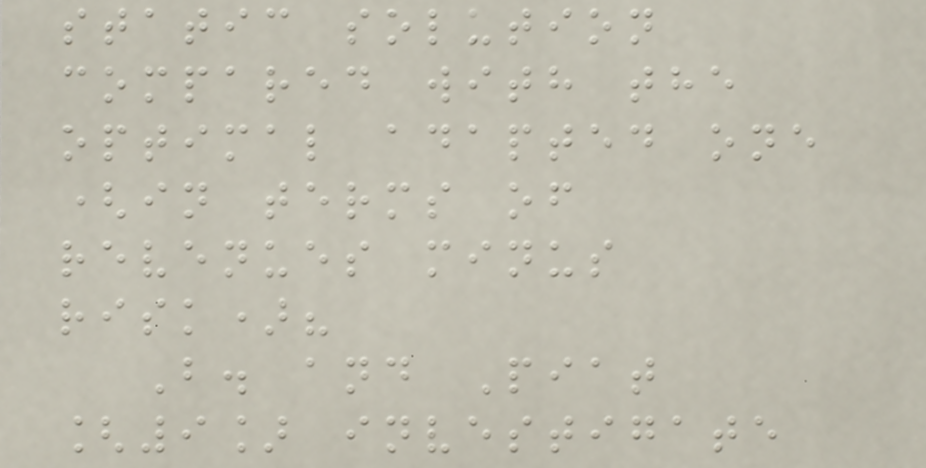static solution
compared with the
optimal adapted one
(in terms of
revenues minus
risk)?
B. and Piat
[9] investigate
